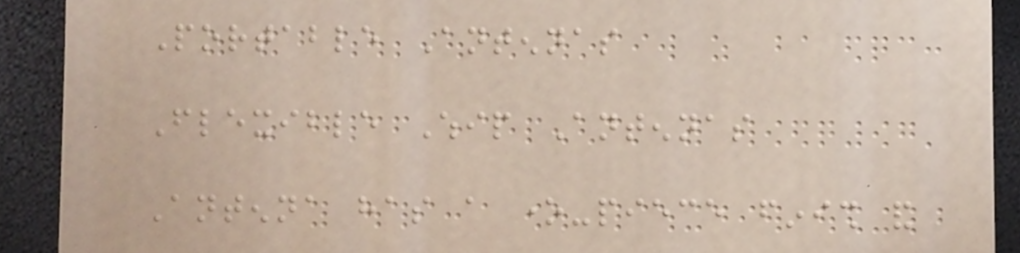Portable Antennas
Flexible Whip Antennas
Antenna has a one-piece finish and
